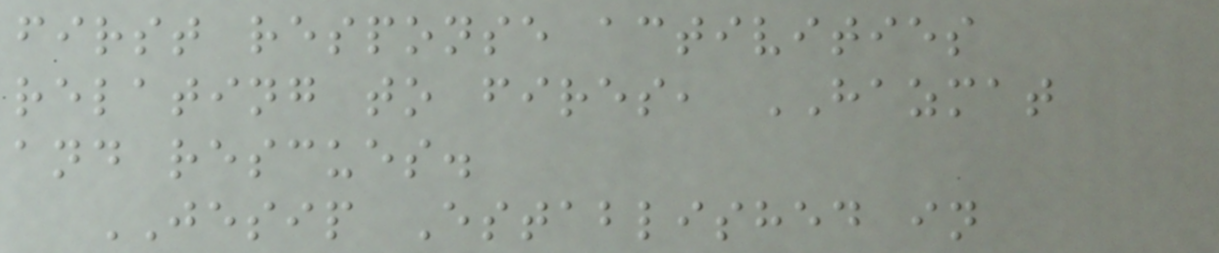first response activities
relating to fires, HAZMAT
and rescues.
JESIP Established in
